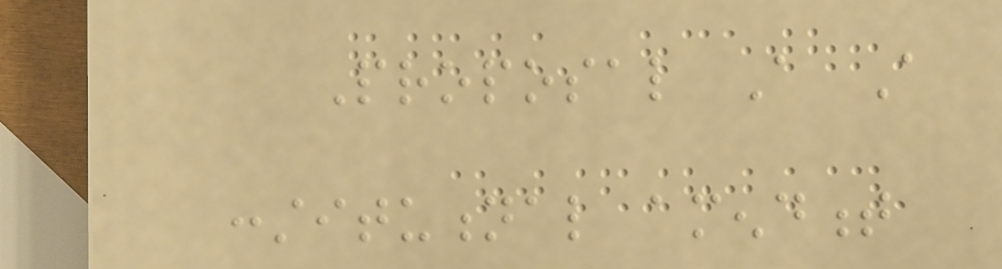Proposal A A
constitutional amendment
